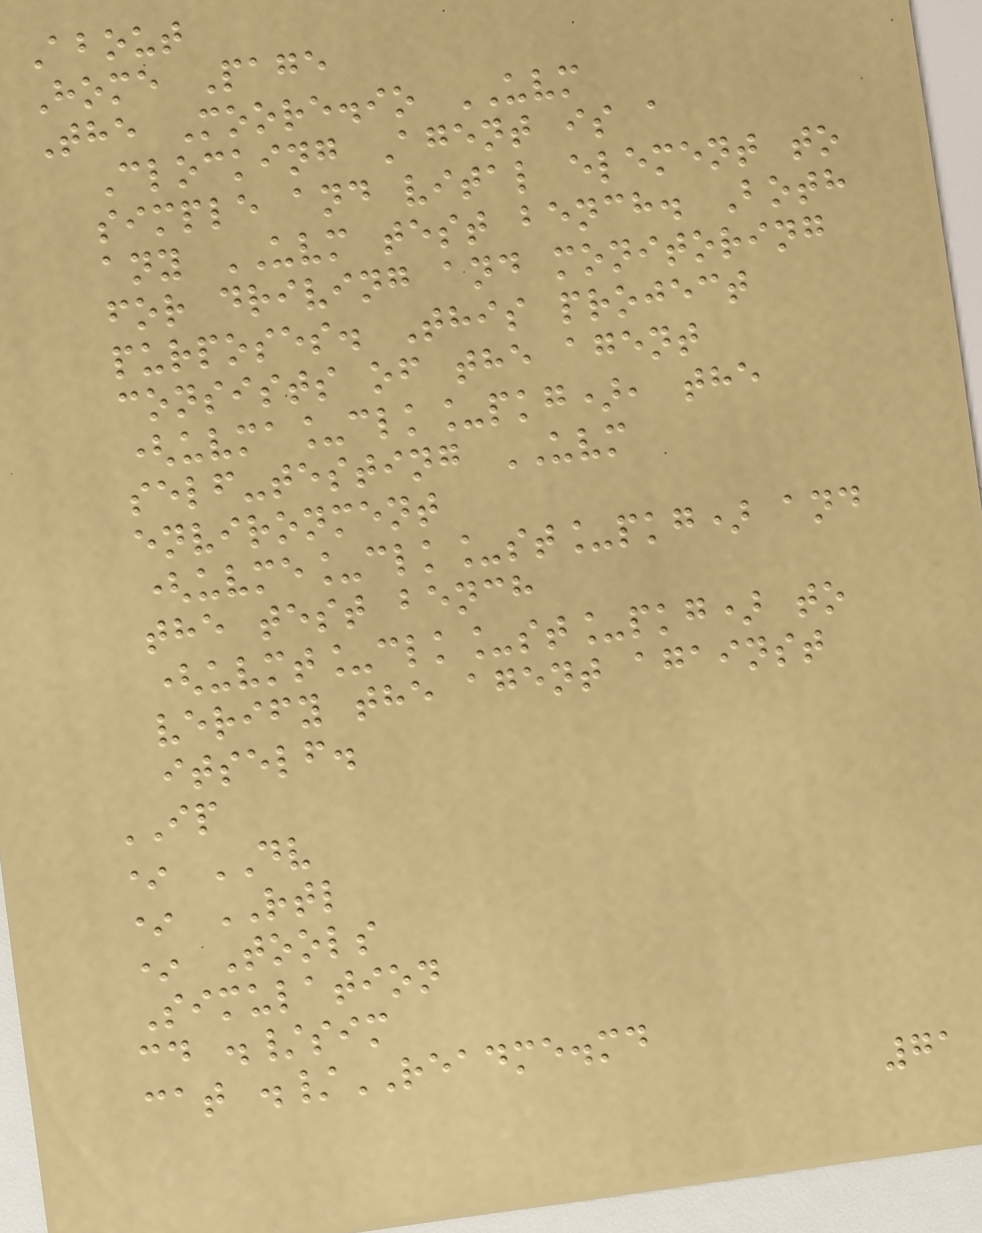About
Home Page
The Moore.io UVM
Clocking Agent is a
simple and vital element to
any UVM test bench. Both
for driving and monitoring
purposes. This project
consists of the agent
(uvma_clk_pkg), the
self-testing UVM
environment
(uvme_clk_st_pkg) and
the test bench
(uvmt_clk_st_pkg) to
verify the agent against
itself.
IP
* DV
* RTL
* Tools
Simulation
cd ./sim
cat ./README.md
71
